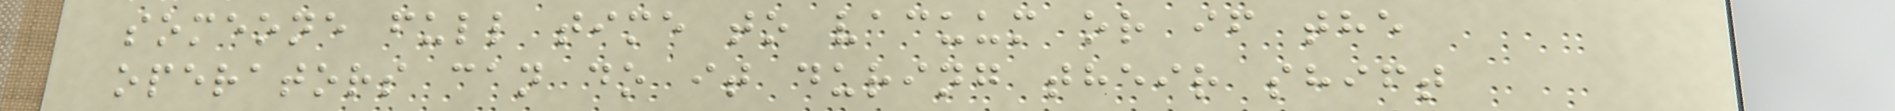someone full time to vacuum or if the
operators can do it during their shift
